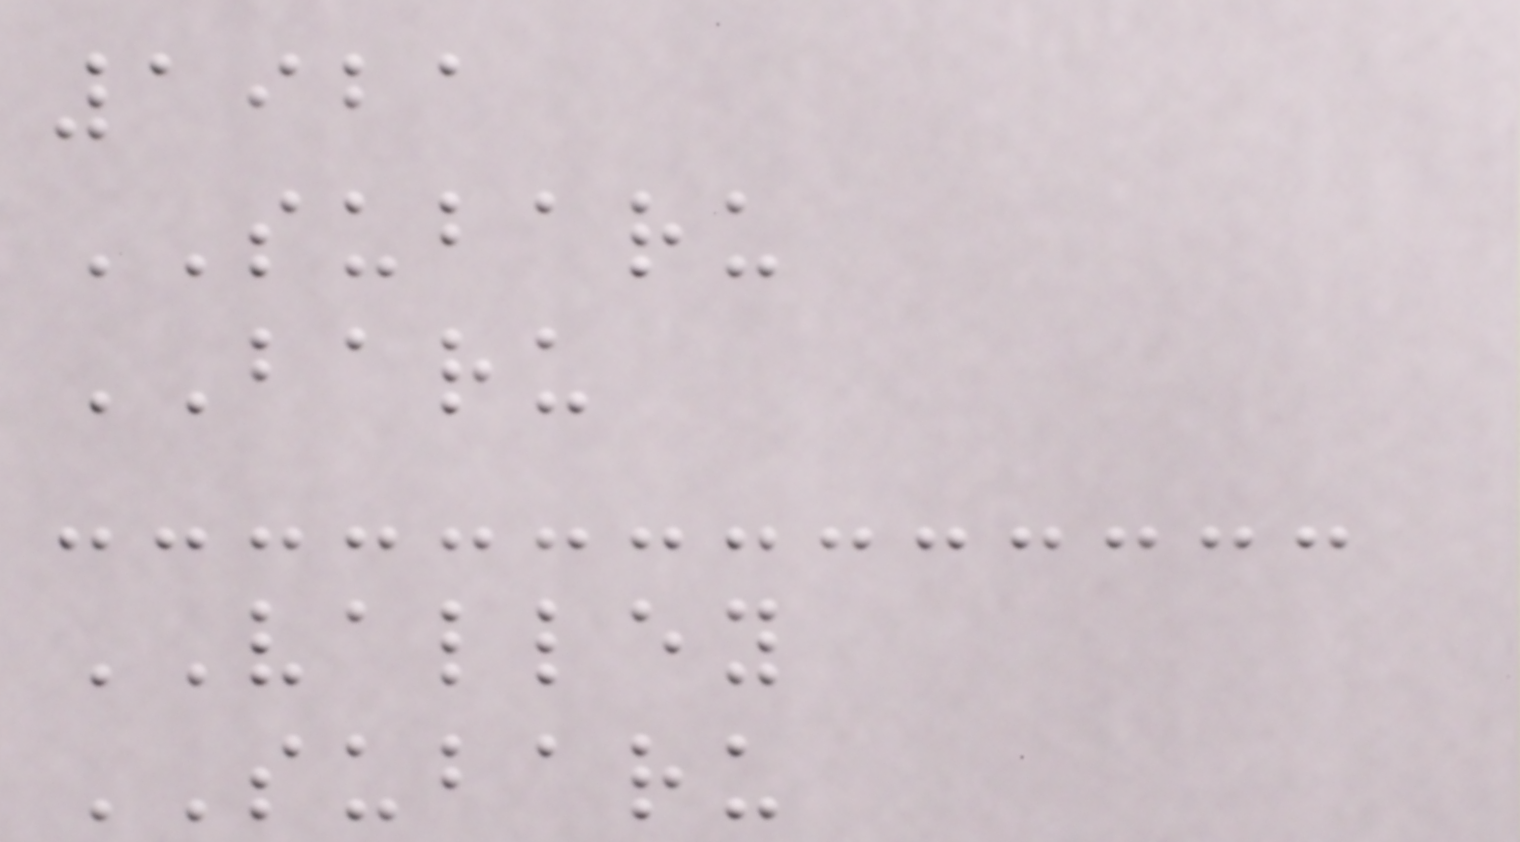1921
SUBARU
BARU
VALLEY
SUBARU
